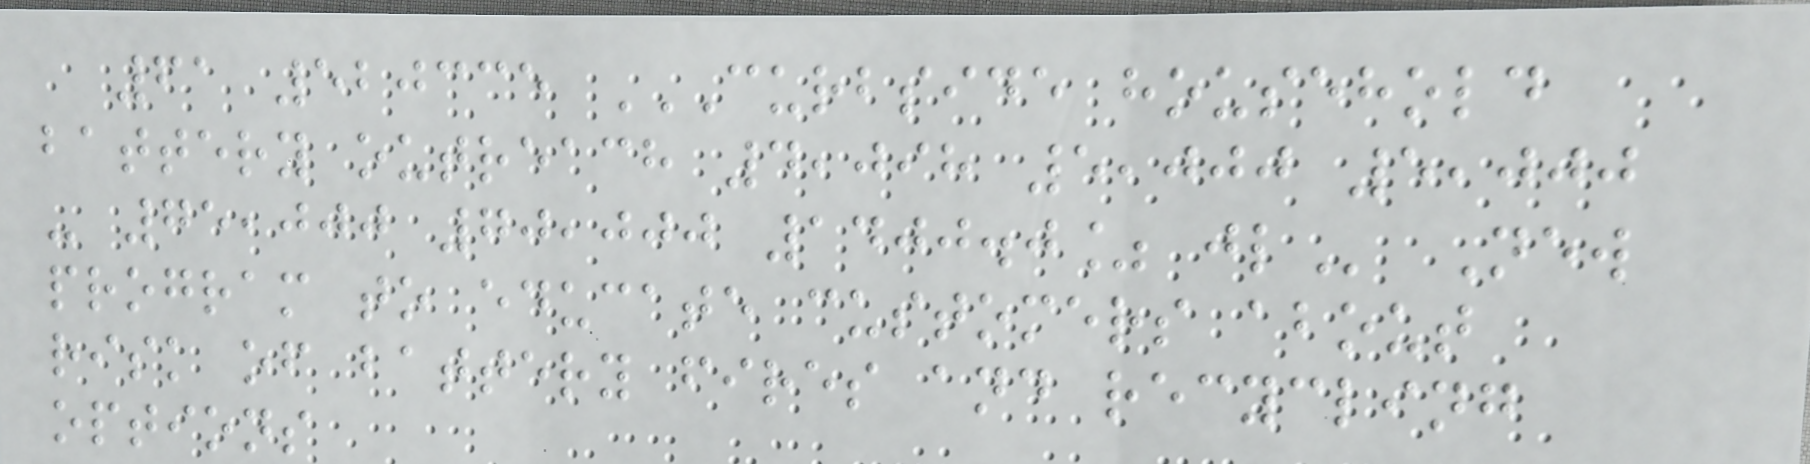61 520335 CURBSIDE HOUSEHOLD
BATTERY OUTREACH 4,098 5,000 5,000
- 75,000 70,000 1400.0% JL New
program to educate customers about
risk of battery fires and recycling
options
